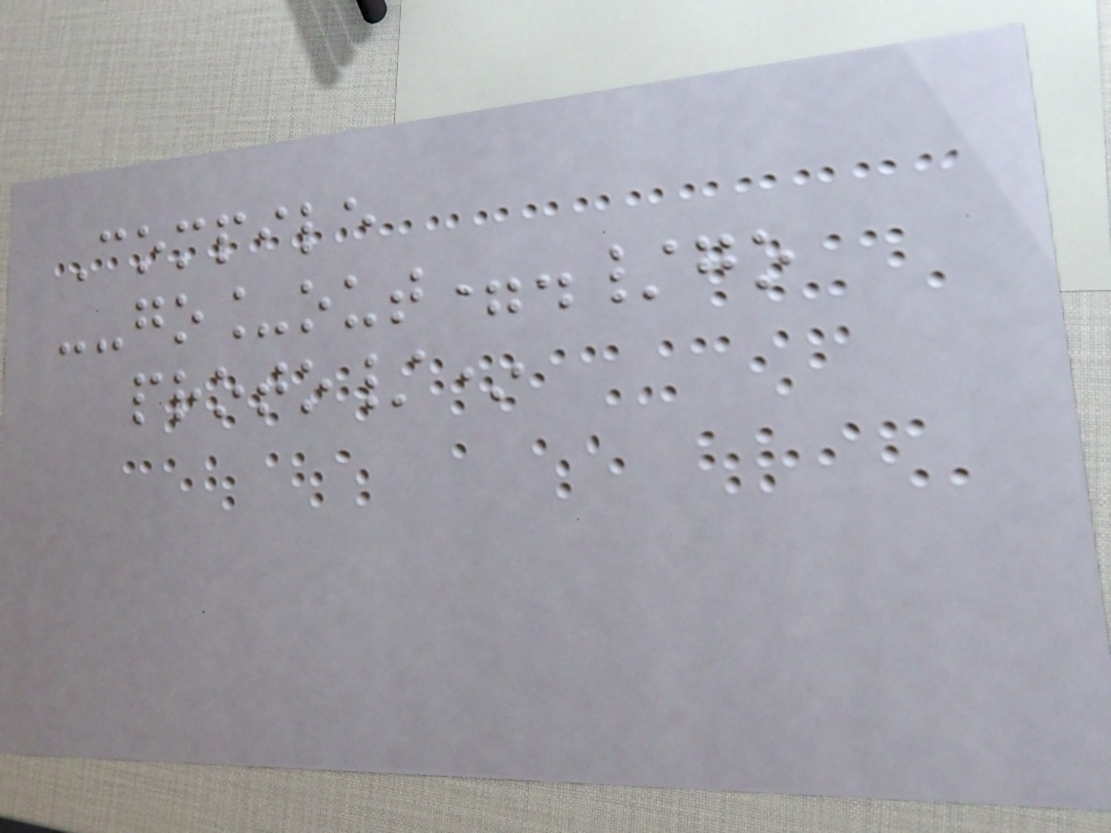Compile
--go_out=./go
proto/*
